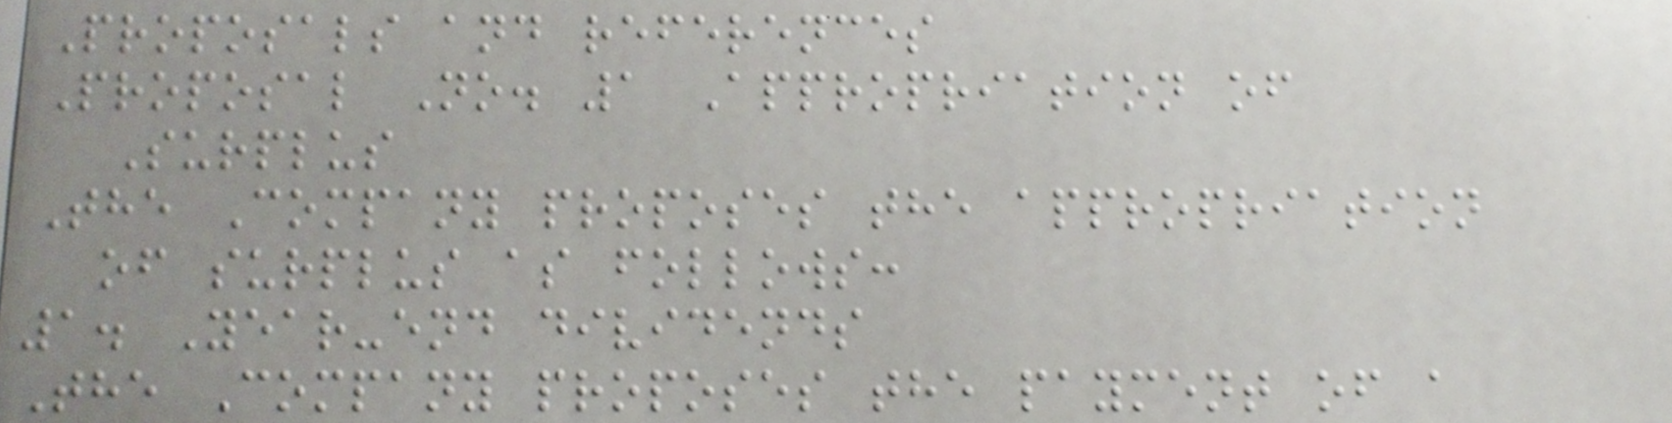Proposals and references
Proposal No. 1 Appropriation of
Surplus
The Company proposes the appropriation
of surplus as follows:
1. Year-end dividends
The Company proposes the payment of a
